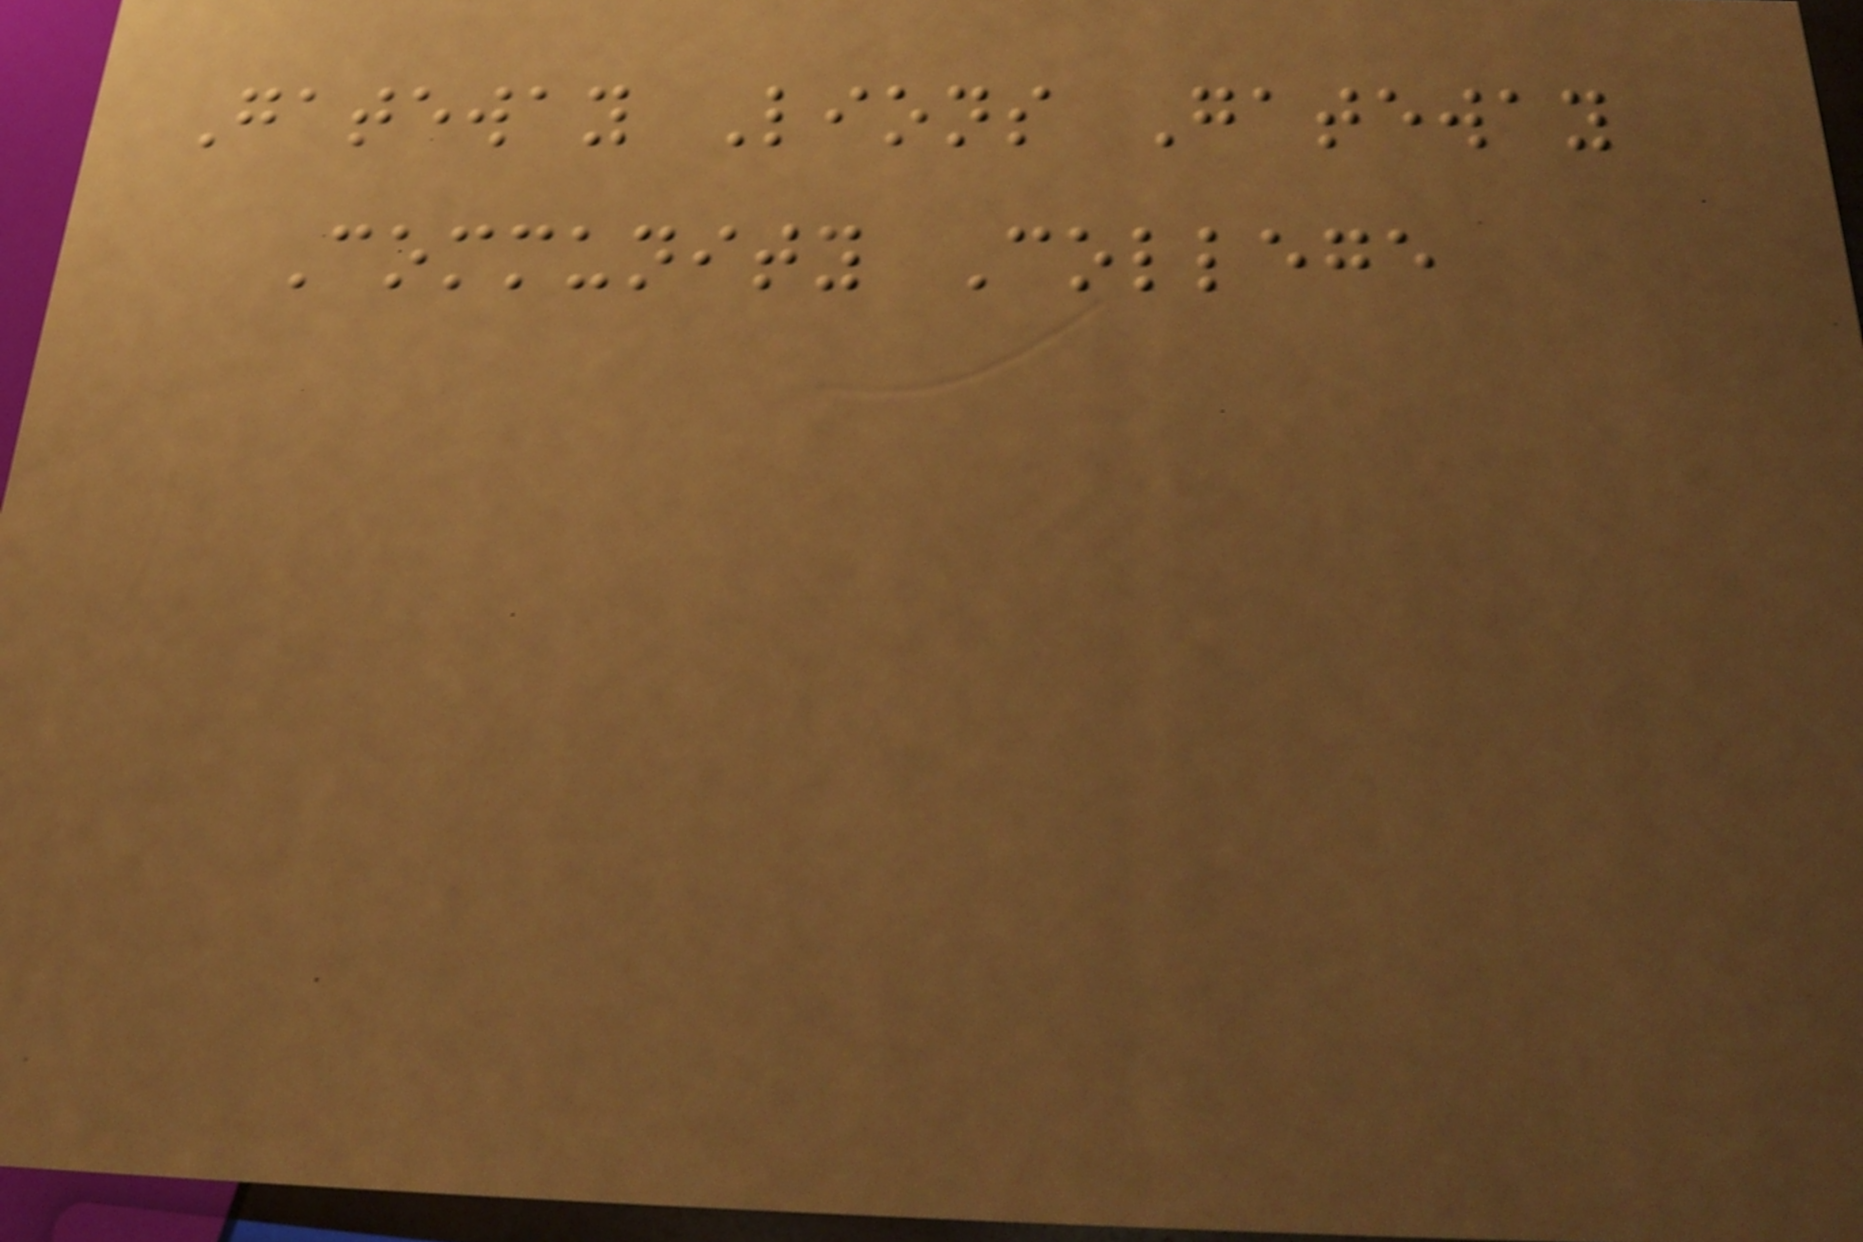Gateway Lions Gateway
Community College
